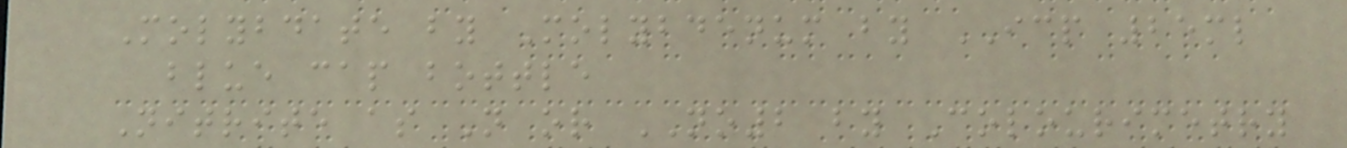Molybdate by Molybdenum by ICP 25ml
blue cap bottle
Nitrite as N or NO2 by Colourimetry
